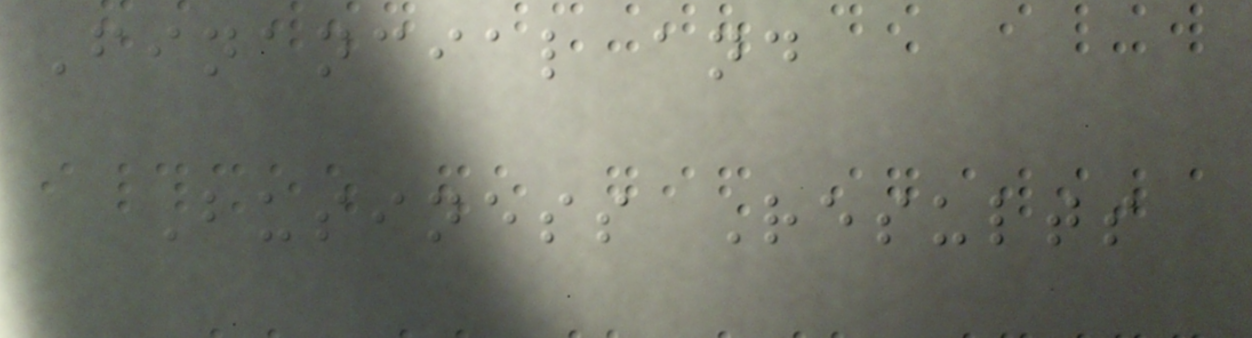Financial and
Business Results
